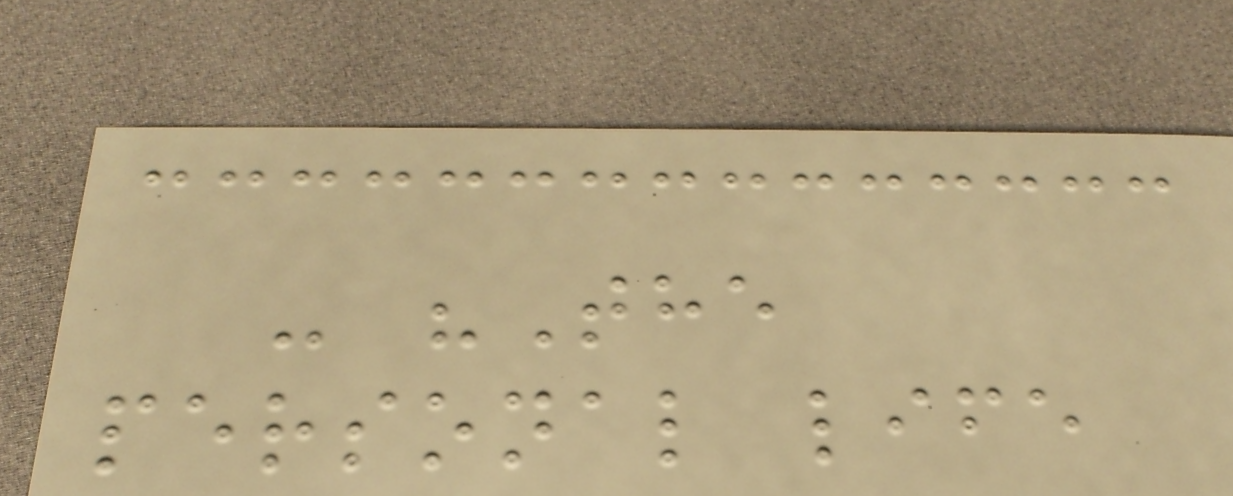- "The
personal life
